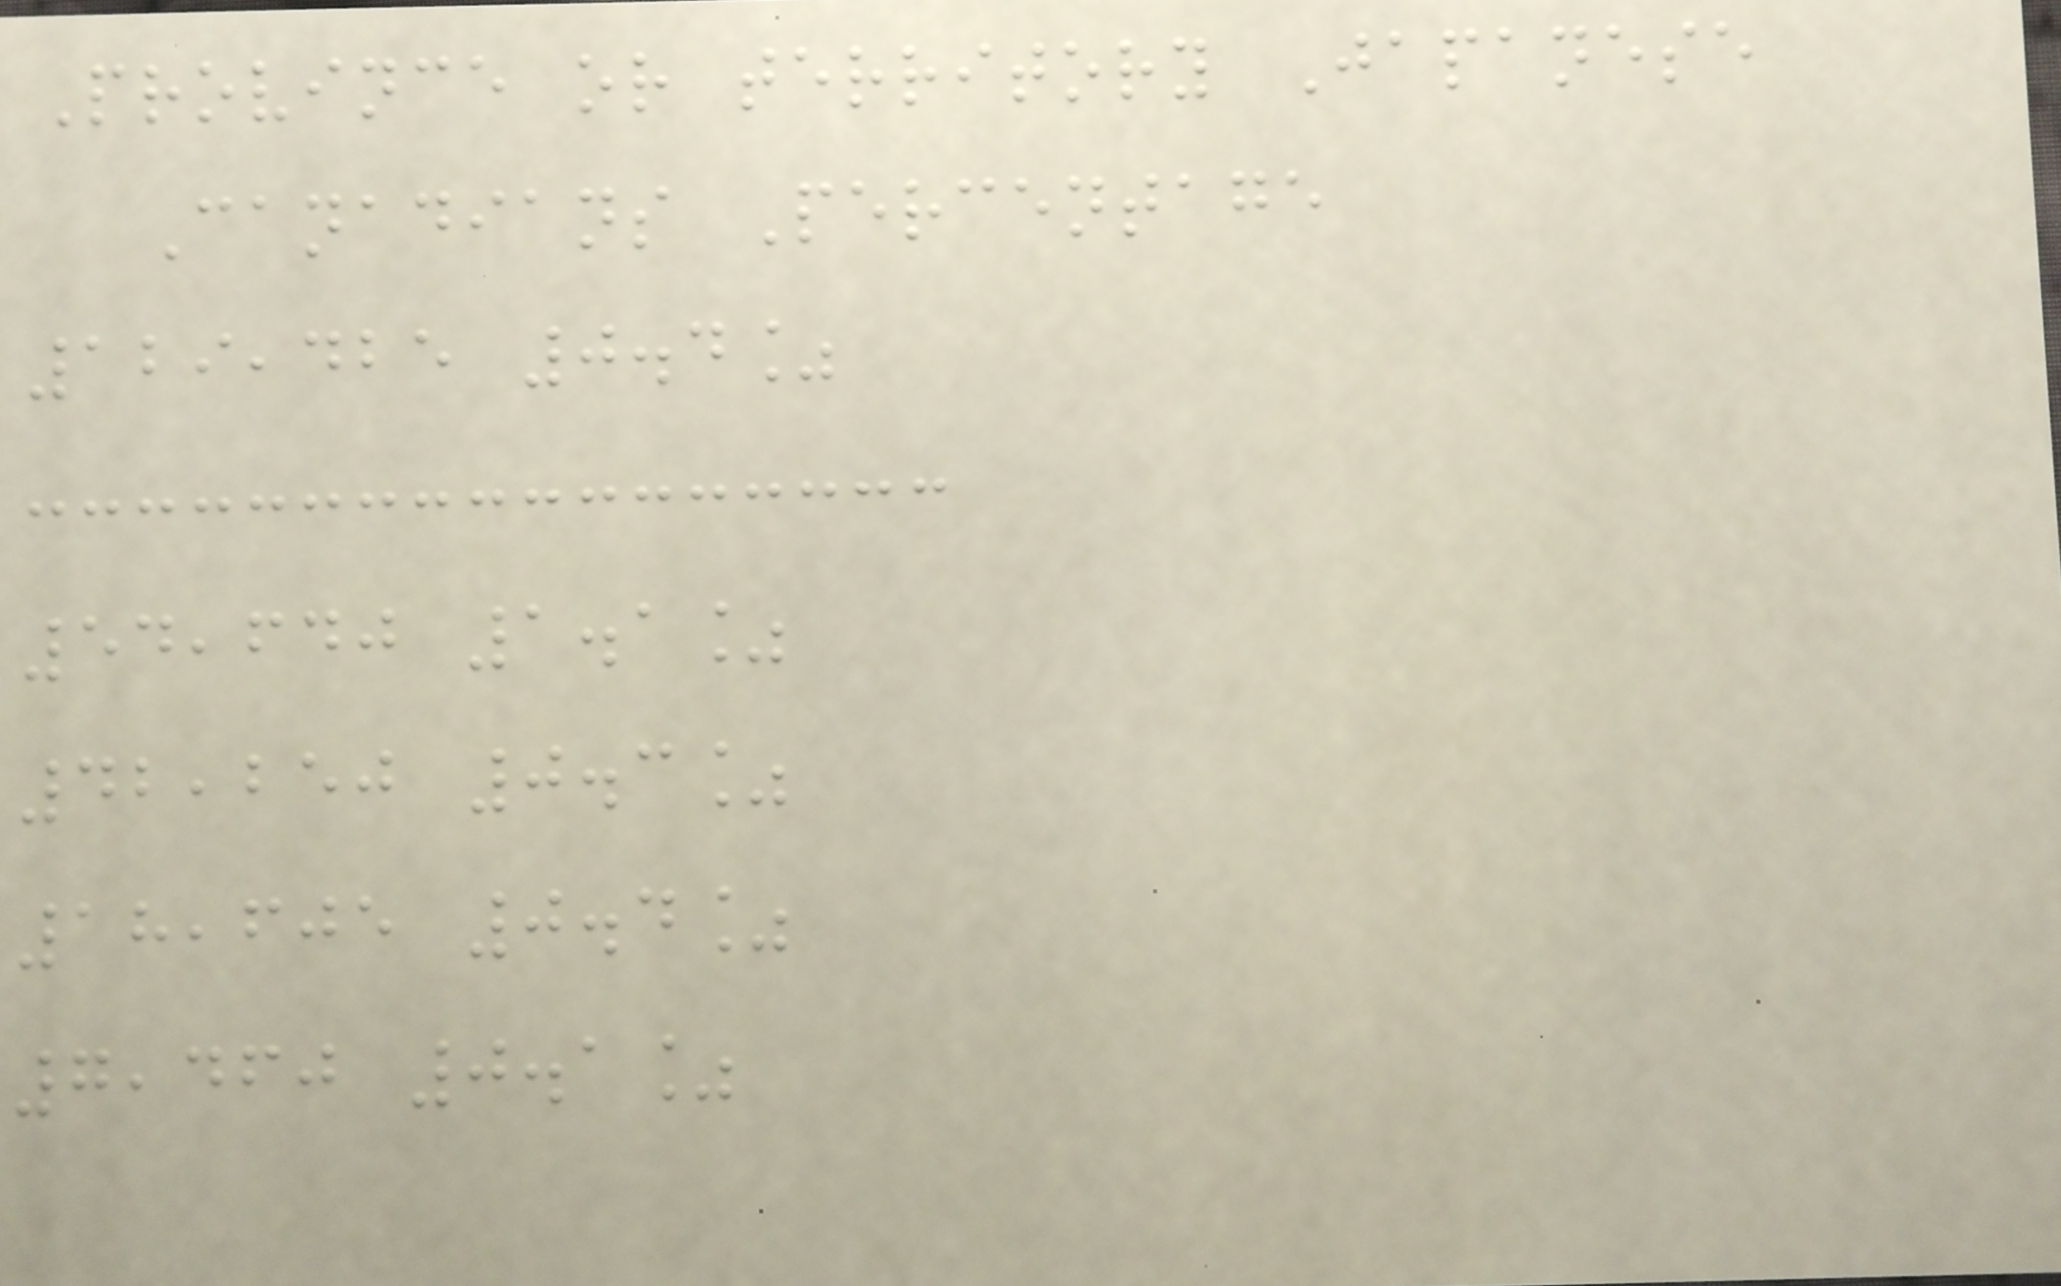Province or territory Japanese
Canadians Percentage
129,425 0.4%
54,640 1.1%
42,250 0.3%
18,605 0.4%
7,460 0.1%
